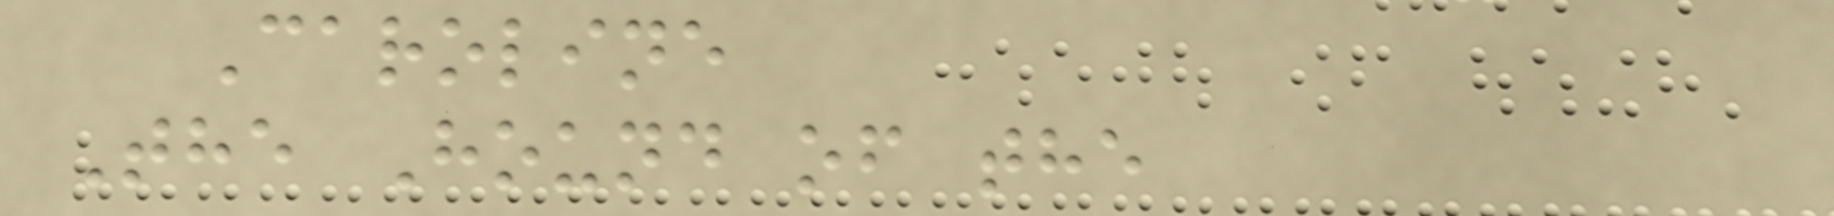Caroline
The Hound of the
